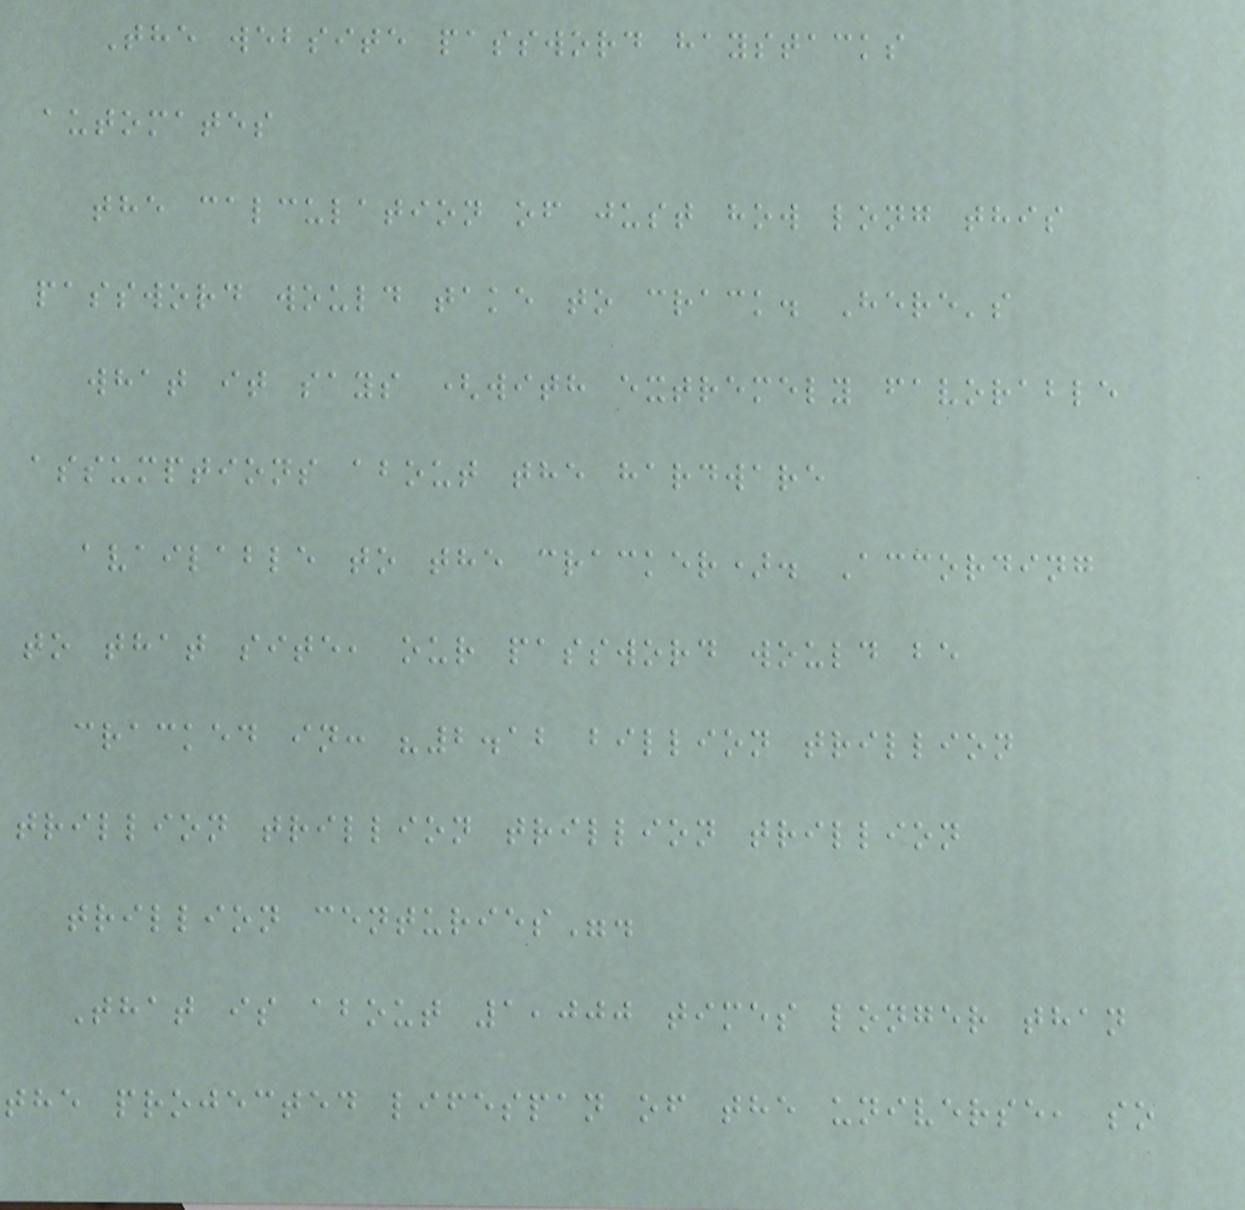The website password haystacks
automates
the calculation of just how long this
password would take to crack. Here's
what it says (with extremely favorable
assumptions about the hardware
available to the cracker). According
to that site, our password would be
cracked in: "2.12 billion trillion
trillion trillion trillion trillion
trillion centuries".
That is about 1,000 times longer than
the projected lifespan of the universe, so
